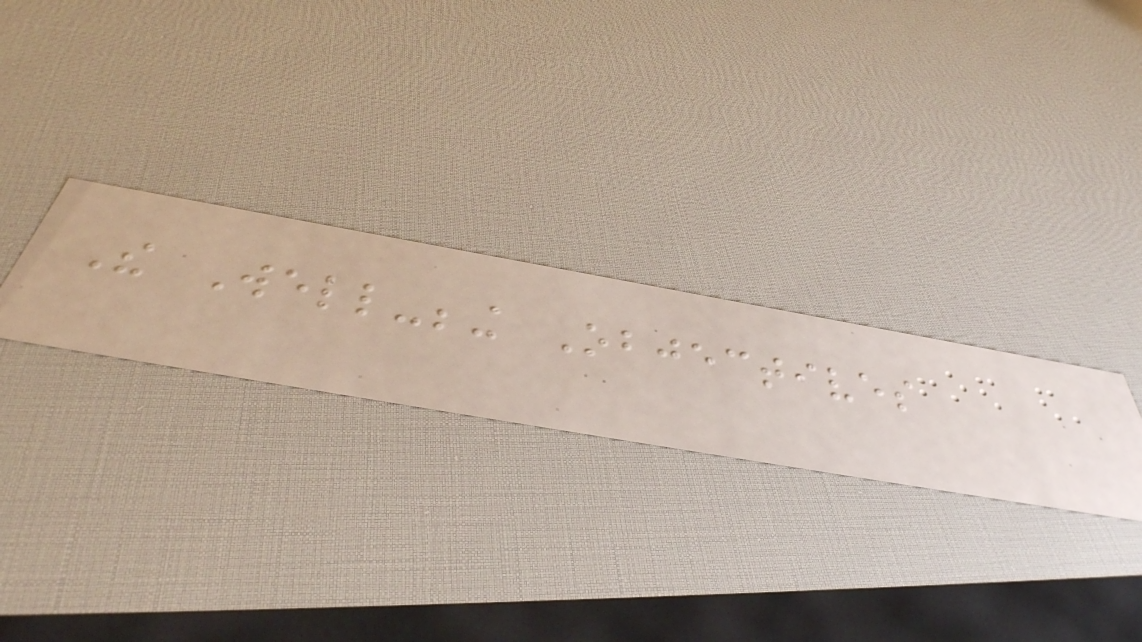The Well-being Objectives
